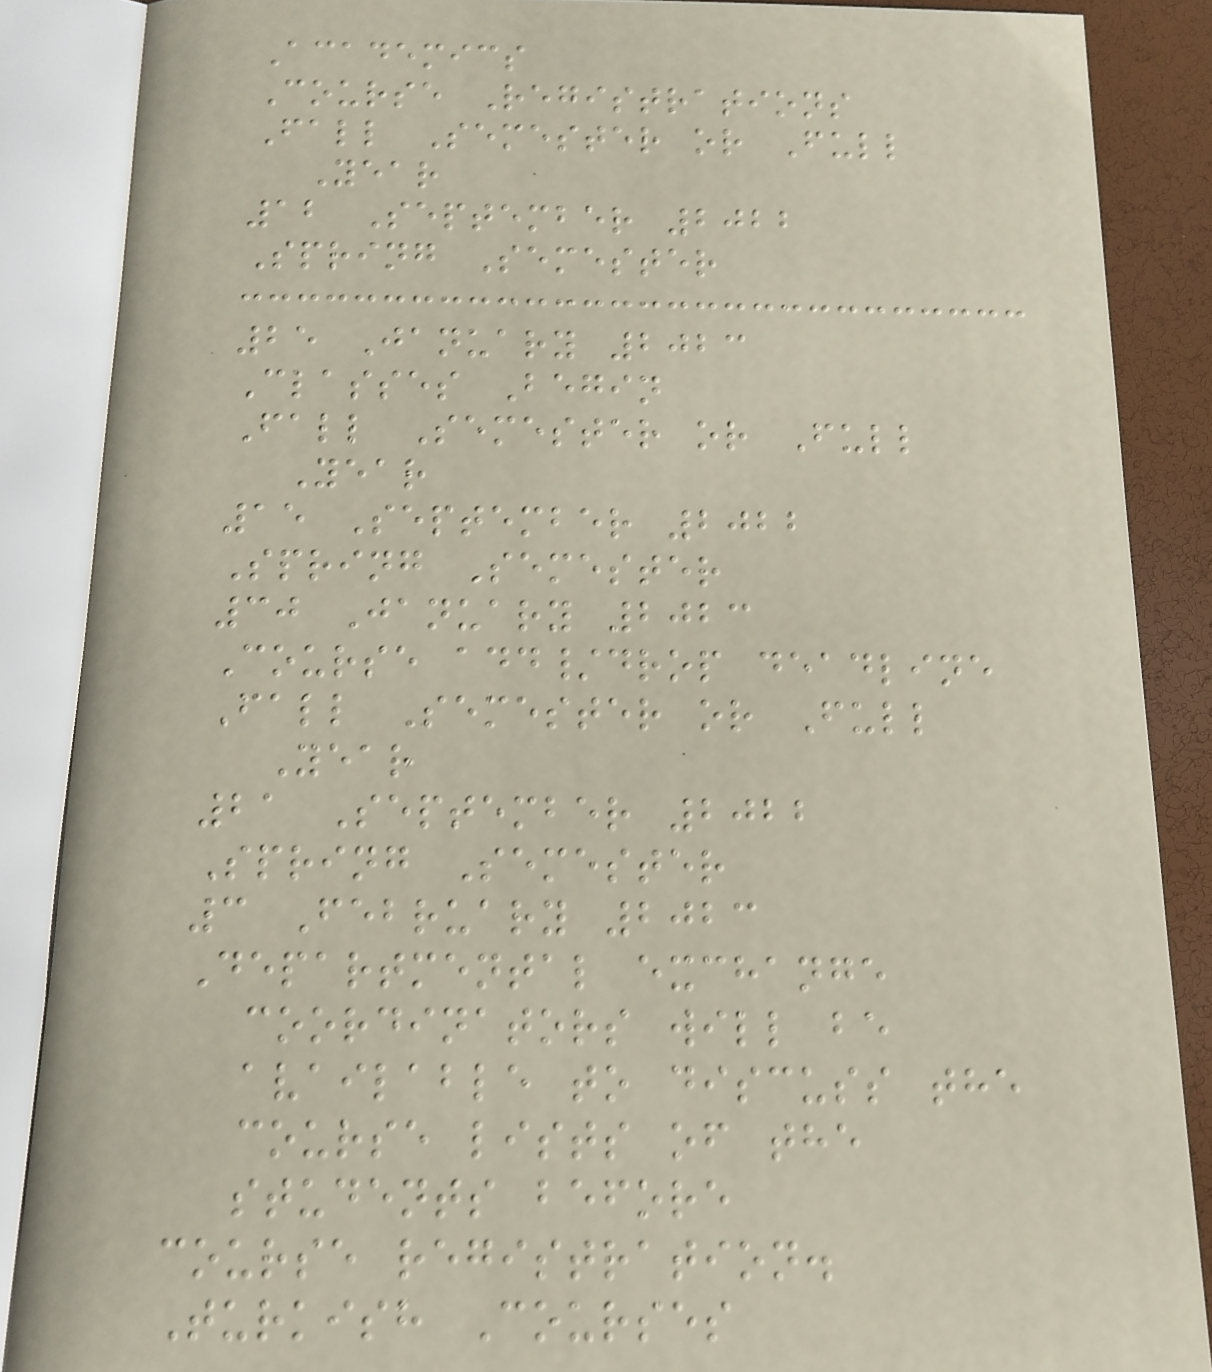Academics
Course Registrations
Fall Semester or Full
Year
12 September 2022
Spring Semester
25 January 2023
Classes Begin
Fall Semester or Full
Year
15 September 2022
Spring Semester
30 January 2023
Course add/drop deadline
Fall Semester or Full
Year
21 September 2022
Spring Semester
3 February 2023
Departmental exchange
coordinators will be
available to discuss the
course lists of the
students before
course registration.
Turkish Courses
